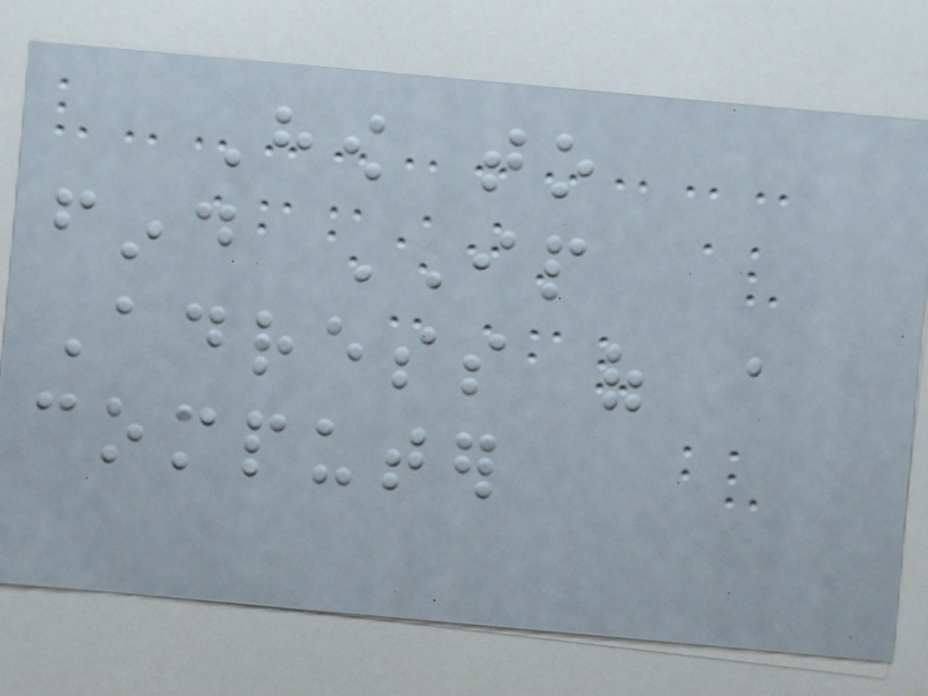How to
find IP
Adress of a
computer
